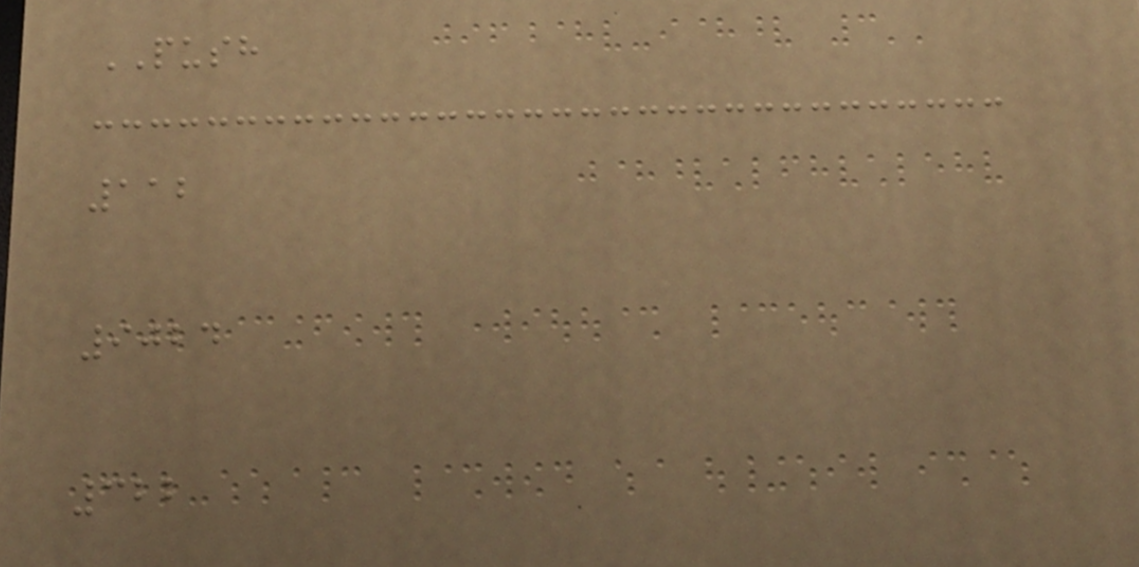PUSH
112
9024
322
